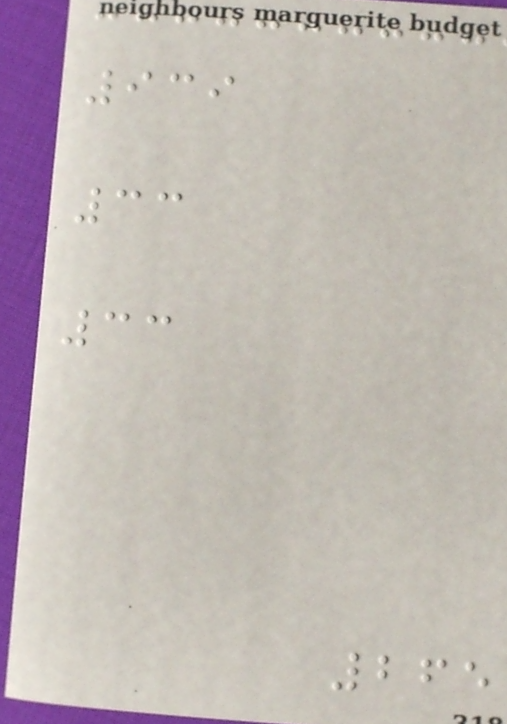939
33
33
265
